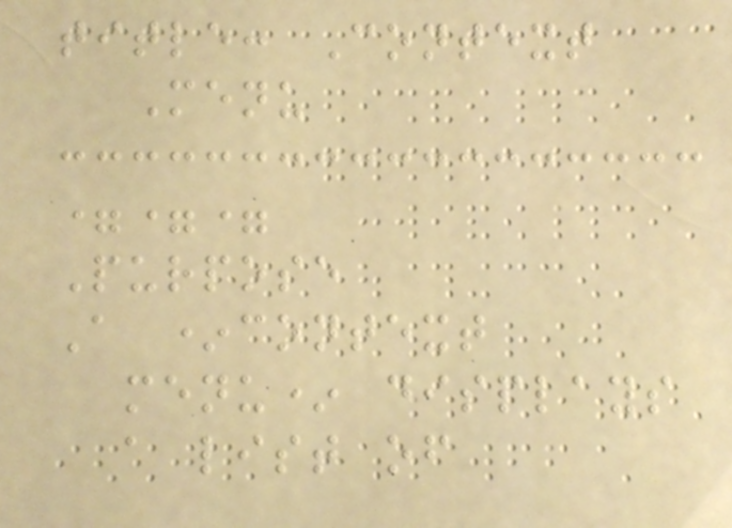title: Context
Menu
===
Purpose
A *context
menu* displays
a list of
